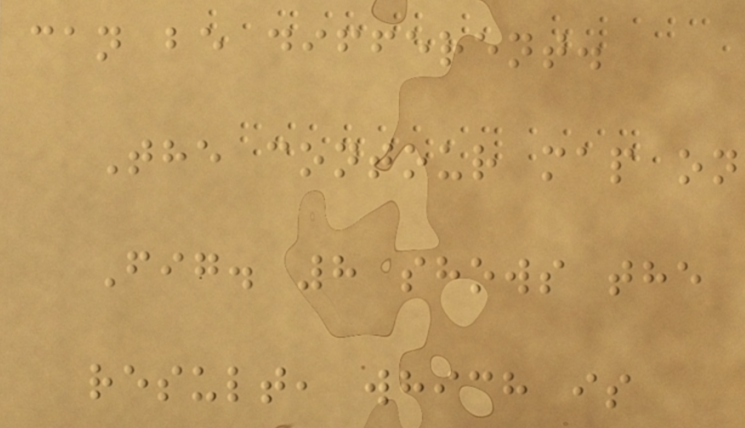can be different.
The contour map on
Fig. 8 shows the
result, which is
